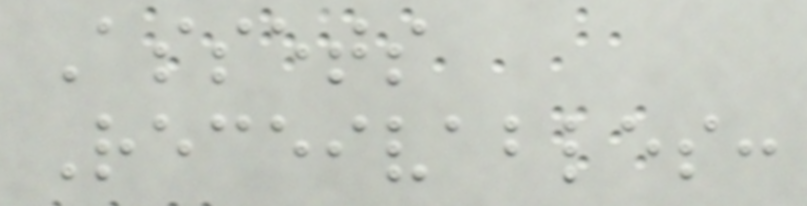Assets
Receivables:
